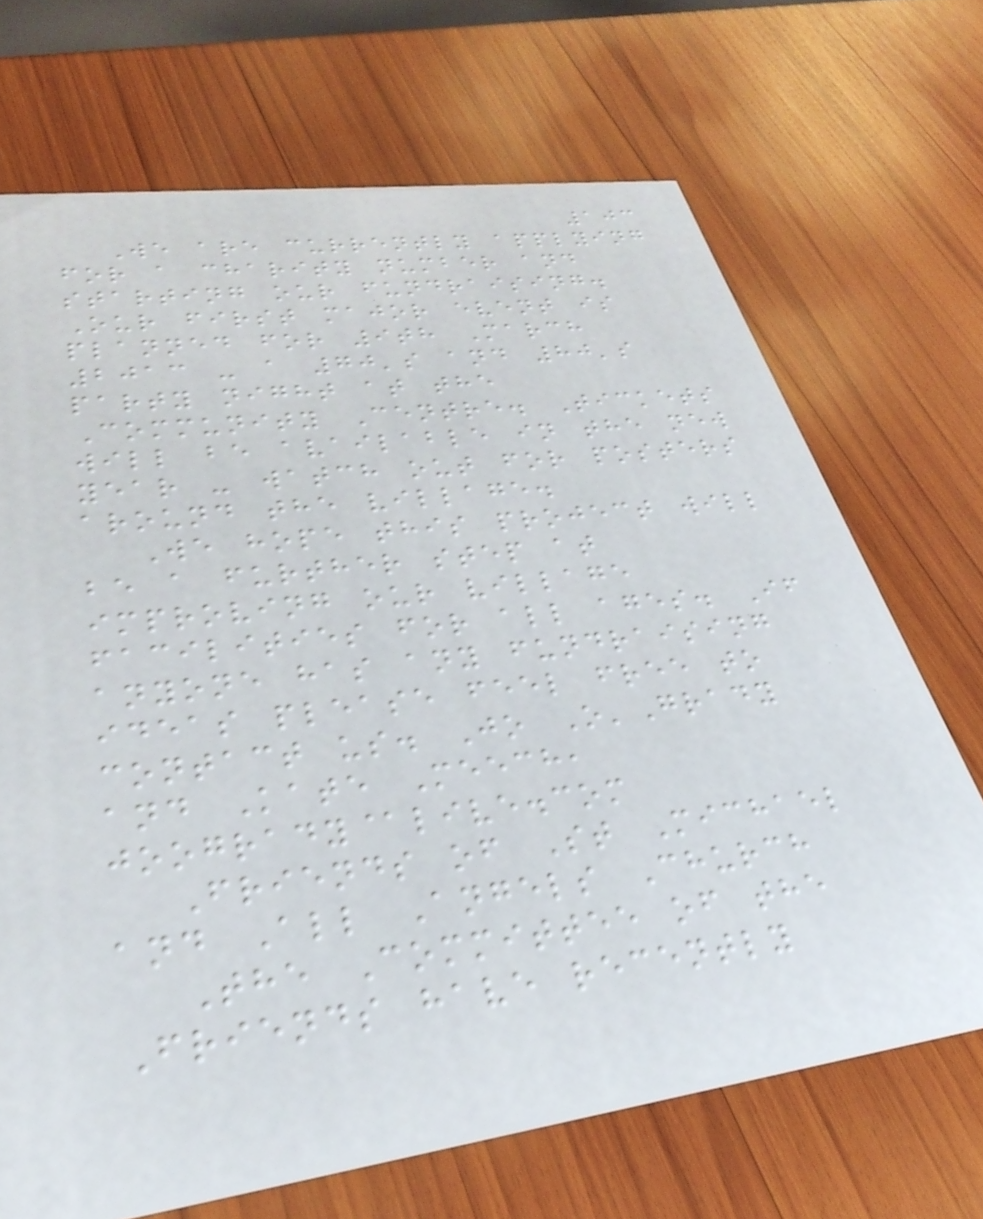103
We are currently applying
for a charity number and
starting our fundraising.
Our first major event is
planned for 9th March
2013 - a 70's and 80's
party night at the
Community Centre. Tickets
will be available in the new
year - watch out for posters
around the village.
We hope this project will
be a further step at
improving our village
facilities for all ages. If
anyone has any fundraising
ideas please feel free to
contact us. Jo O'Grady
and Kate Meech,
joogrady@live.com
Friends of St Michael
and All Angels Church
The Committee of the
Friends have recently
